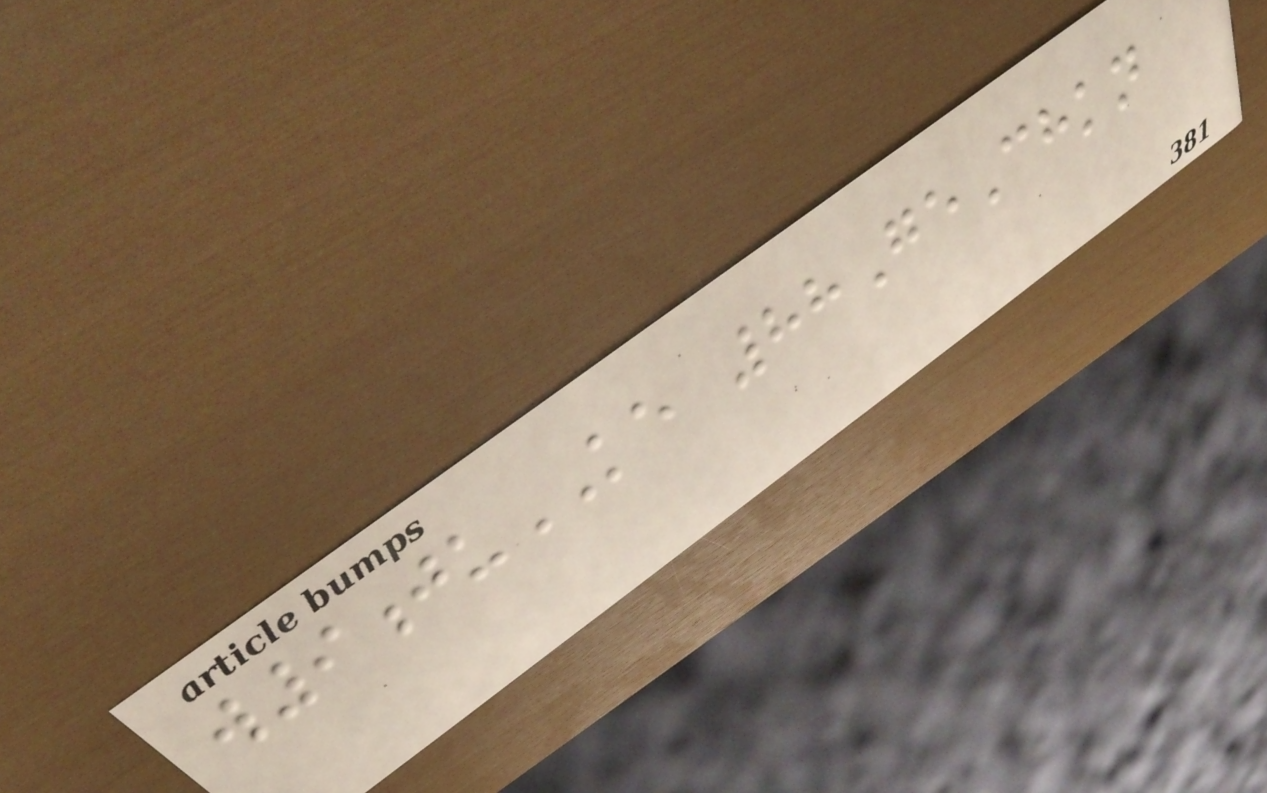w9juKE 88GeChkn
